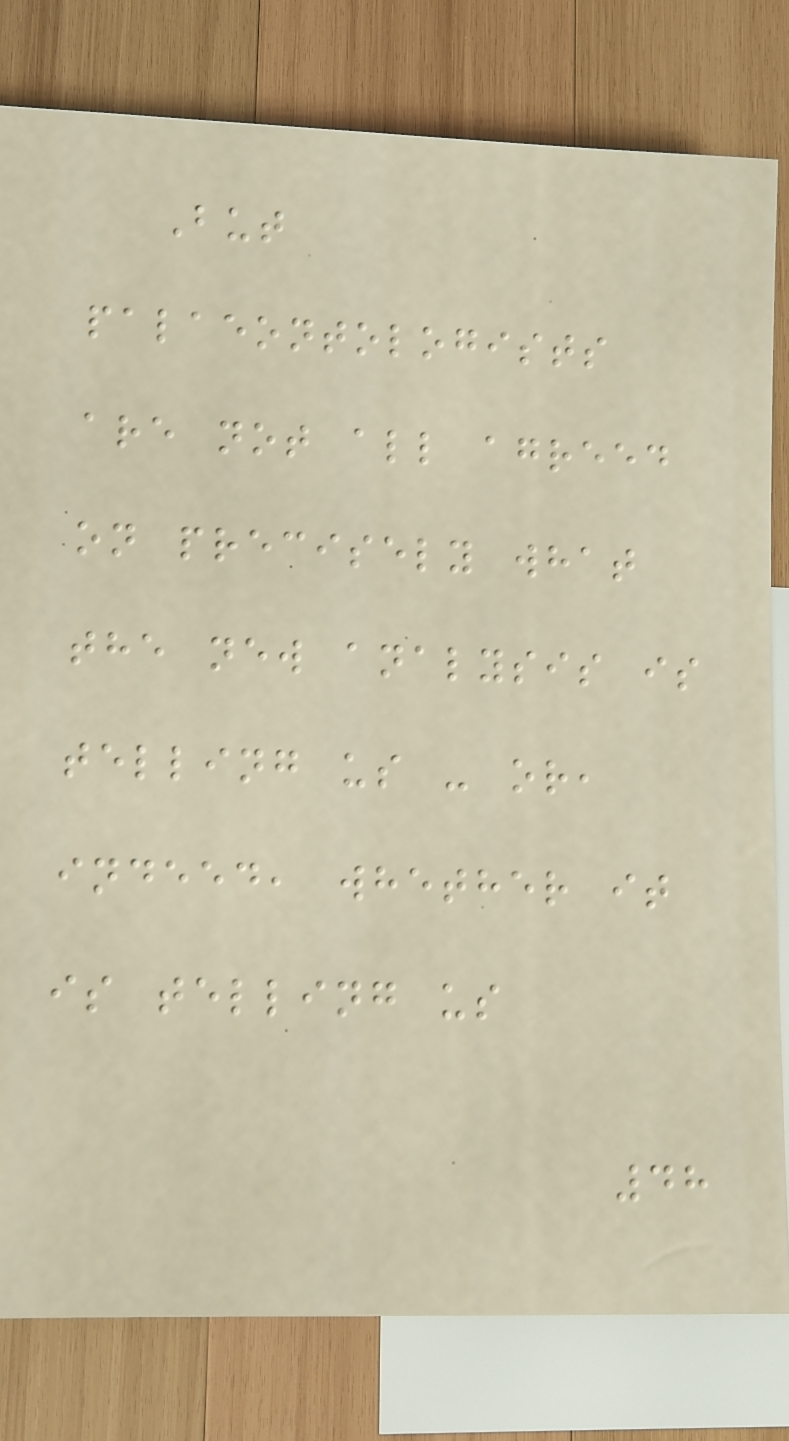But
palaeontologists
are not all agreed
on precisely what
the new analysis is
telling us - or,
indeed, whether it
is telling us
48
